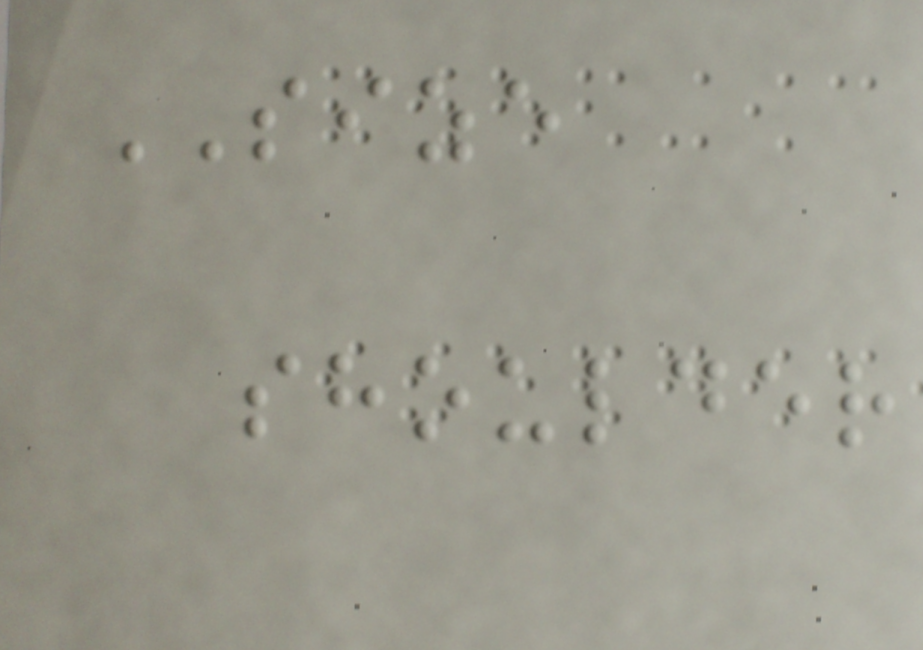SIZE
shoulder
